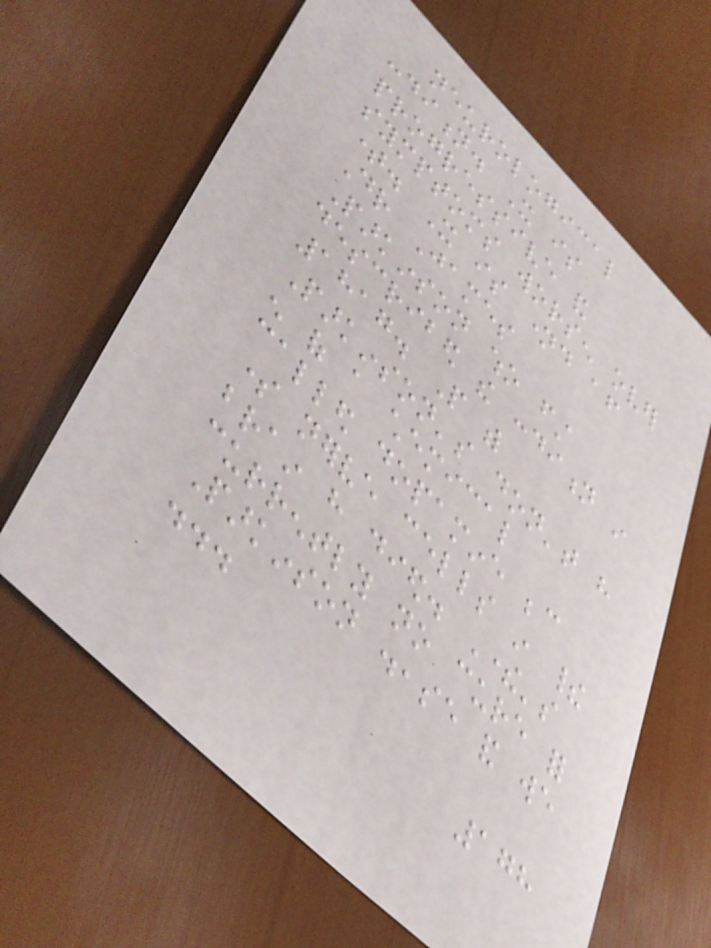neurological
condition. It is
progressive and
symptoms worsen over
time. It is named after
Dr James
Parkinson who first
described the condition in
1817. People with
Parkinson's don't have
enough of a chemical
called dopamine because
some nerve cells in their
brain have died. There's
currently no cure for
Parkinson disease and we
...
178
